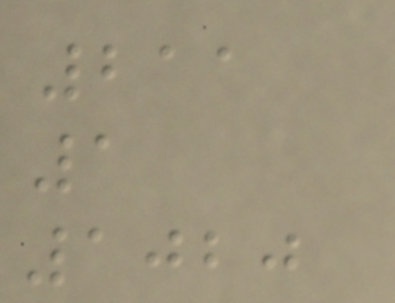211
1
1020
